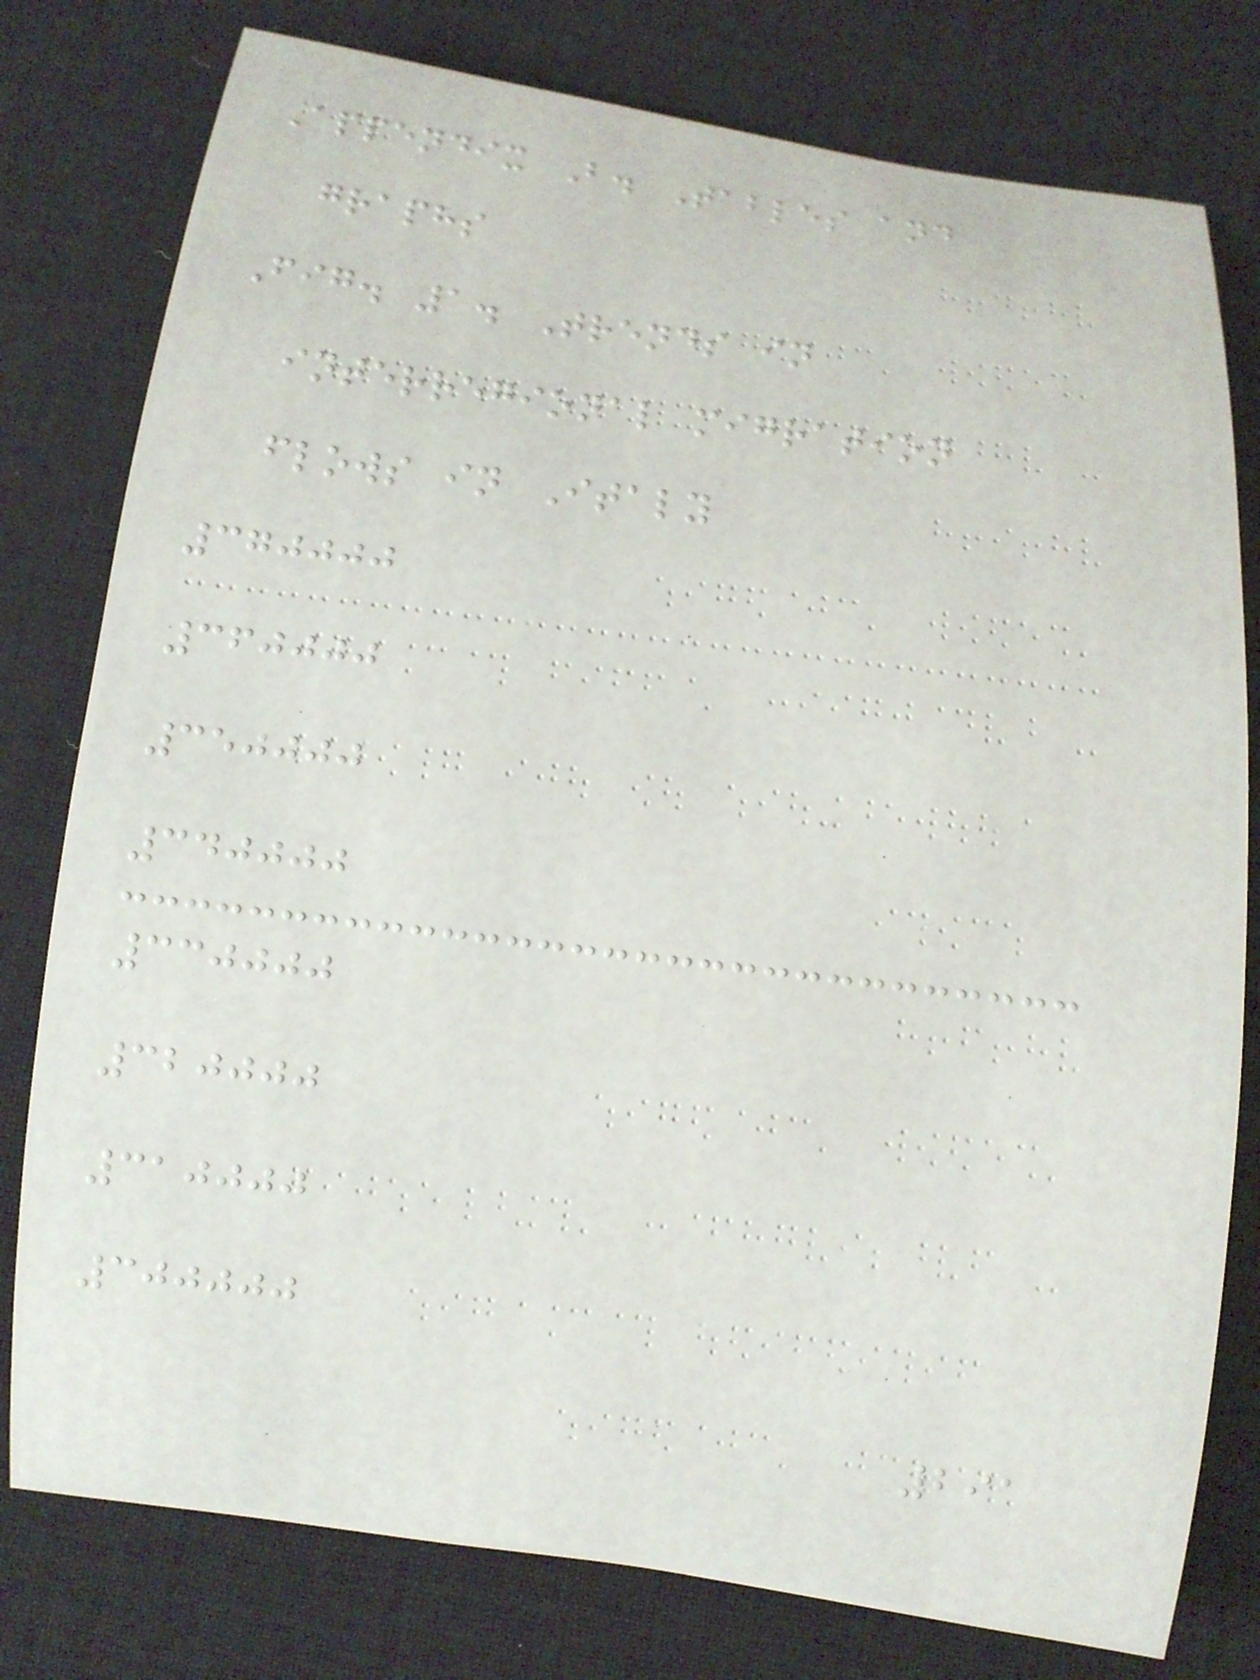Appendix B. Tables and
graphs
Fig. 1. Trends in
interregional migration
flows in Italy
370000
360000
350000
340000
330000
320000
310000
300000
291
